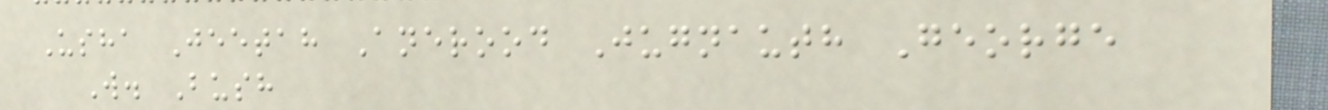Usha Jeetah Anerood Jugnauth George
W. Bush
